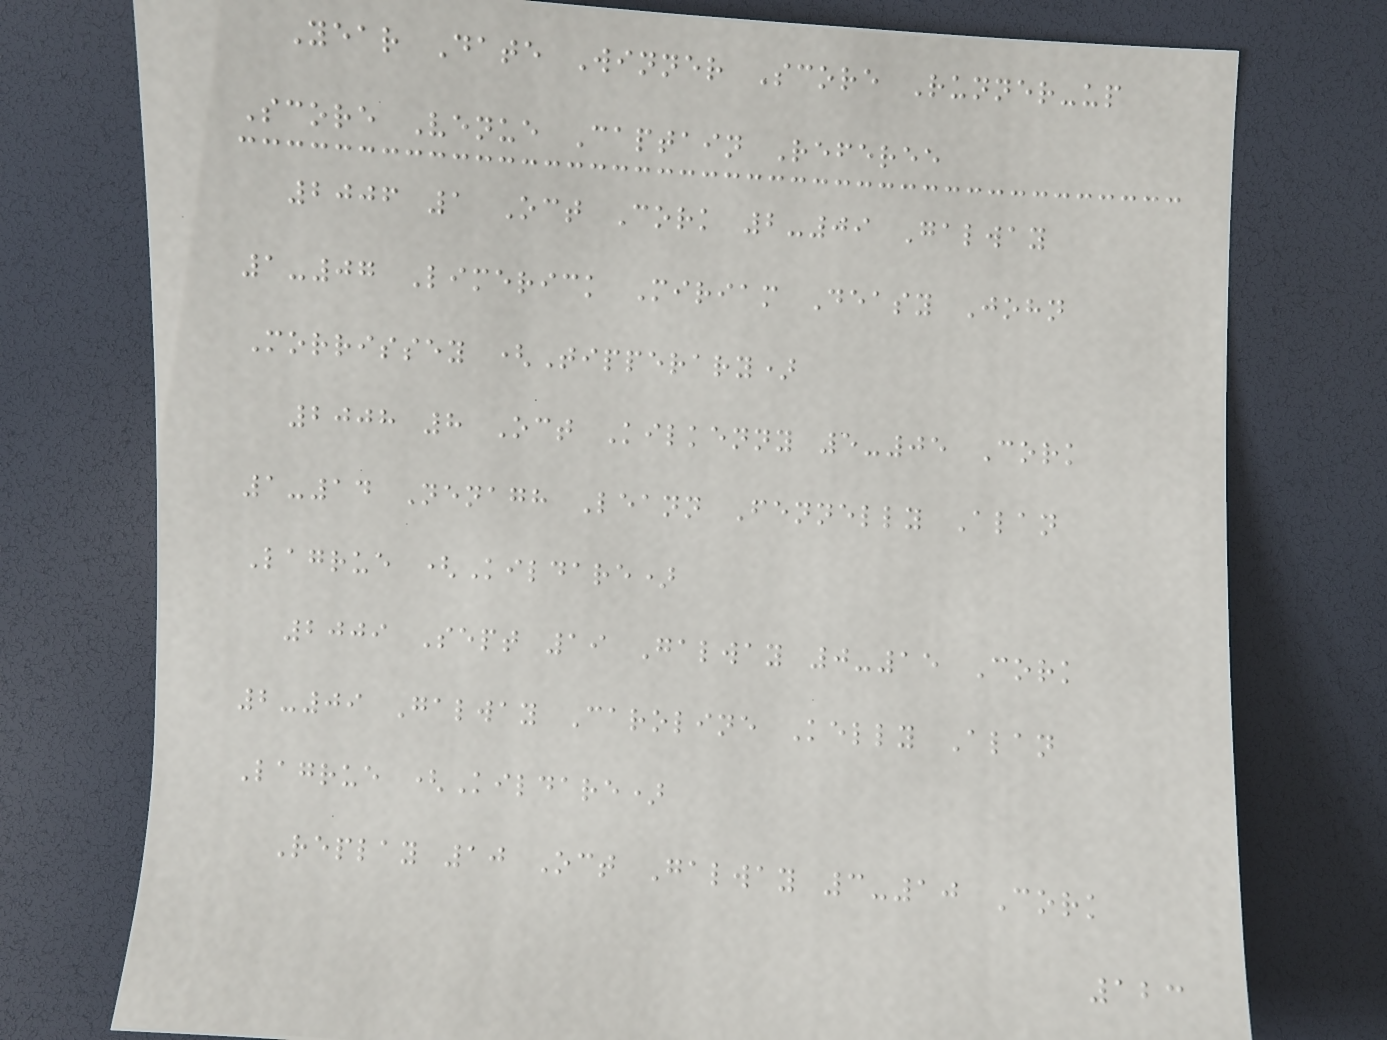Year Date Winner Score Runner-up
Score Venue Captain Referee
2006 1 Oct Cork 2-09 Galway
1-07 Limerick Miriam Deasy John
Morrissey (Tipperary)
2008 8 Oct Kilkenny 5-05 Cork
1-14 Nenagh Leann Fennelly Alan
Lagrue (Kildare)
2009 Sept 19 Galway 0-15 Cork
2-09 Galway Caroline Kelly Alan
Lagrue (Kildare)
Replay 10 Oct Galway 3-10 Cork
123
